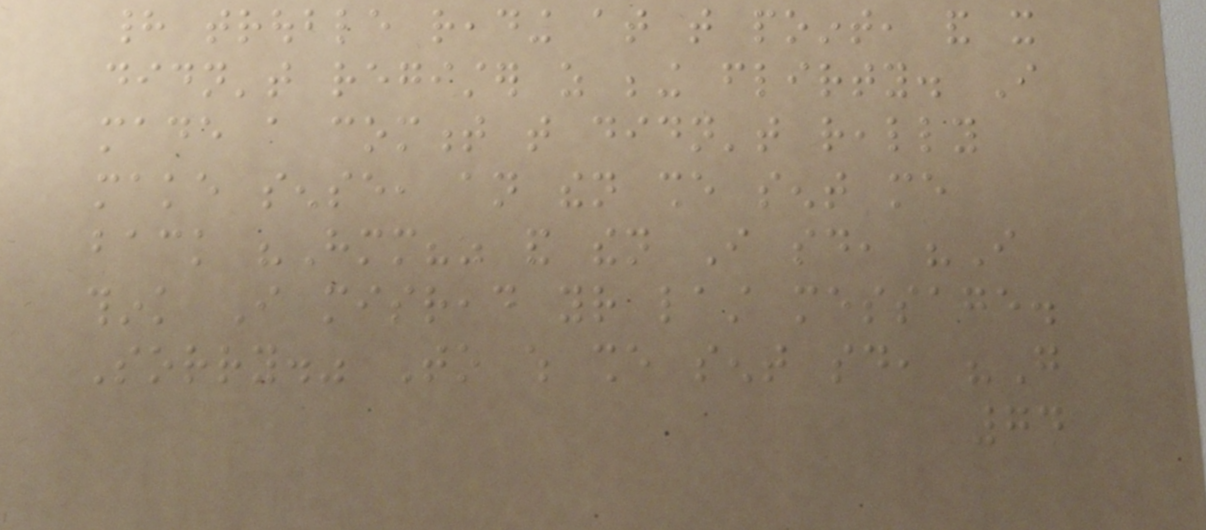had trouble reading at that point, and it
didn't register as being flirty. I
made a comment that didn't really
make sense, an then she sent me
back "Hmm?" and then I said, "I
think I misread your last message.
Sorry." To which she sent said, "Go
74
